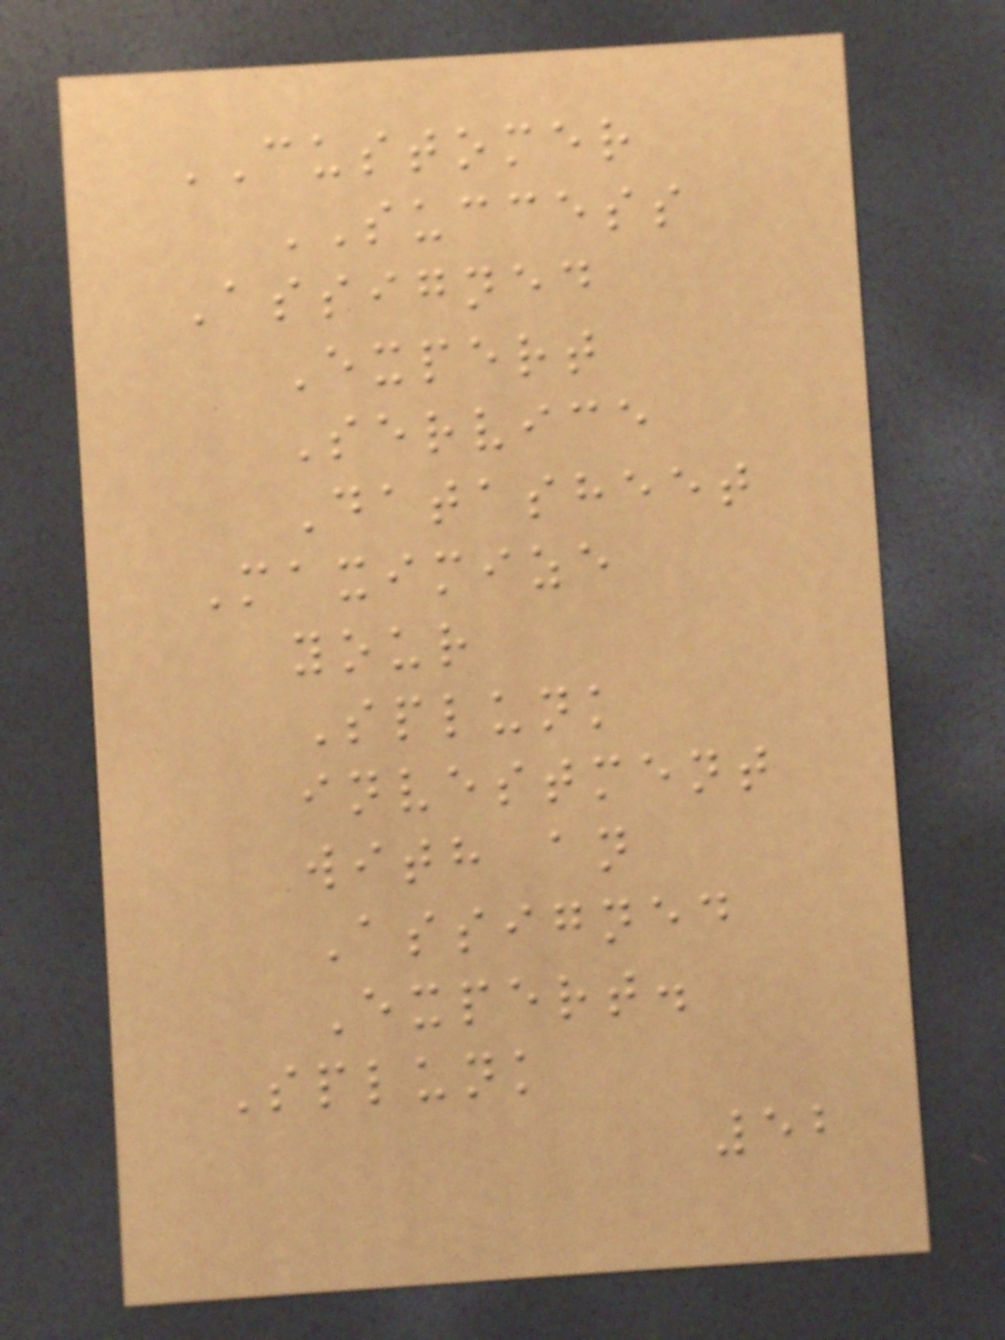CUSTOMER
SUCCESS
Assigned
Expert
Service
Datasheet
Maximize
your
Splunk
investment
with an
Assigned
Expert.
Splunk
52
